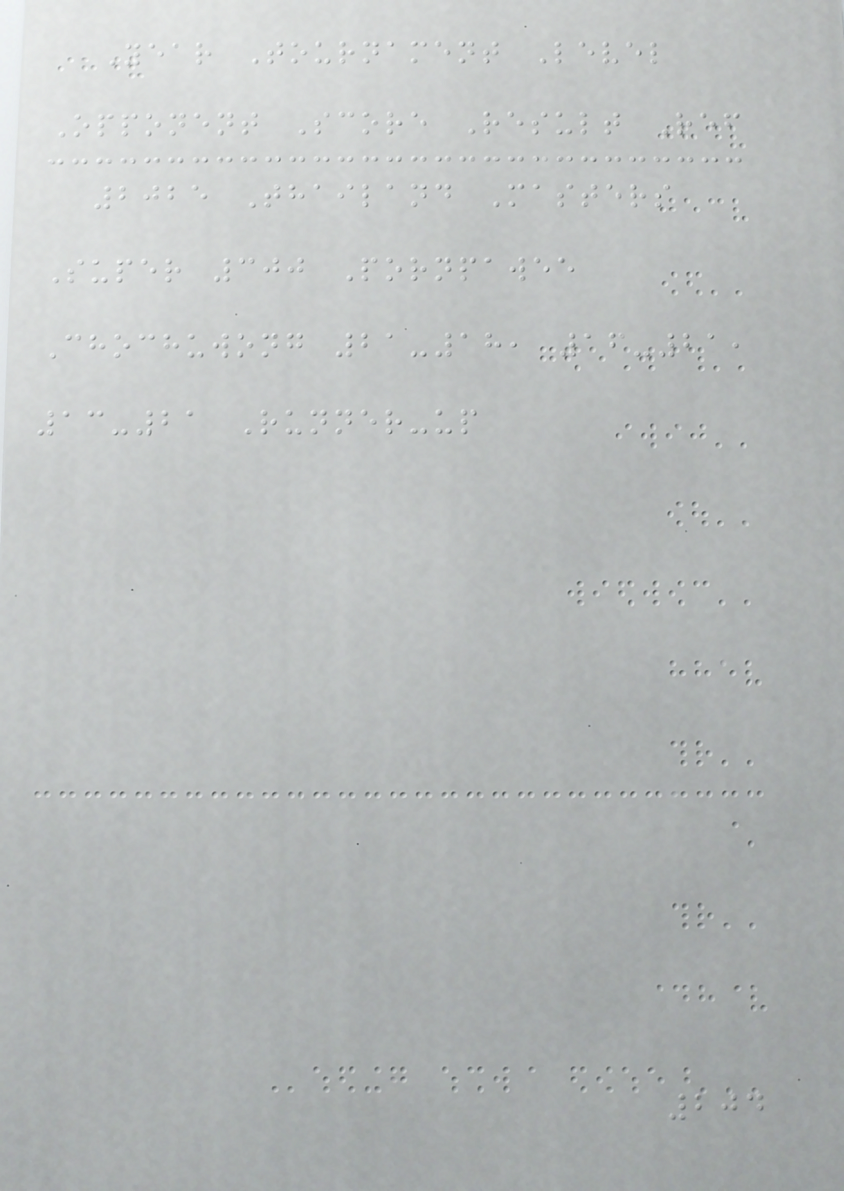Year Tournament Level
Opponent Score Result Ref
2025 Thailand Masters
Super 300 Pornpawee
Chochuwong 21-18, 16-21,
13-21 Runner-up
204
